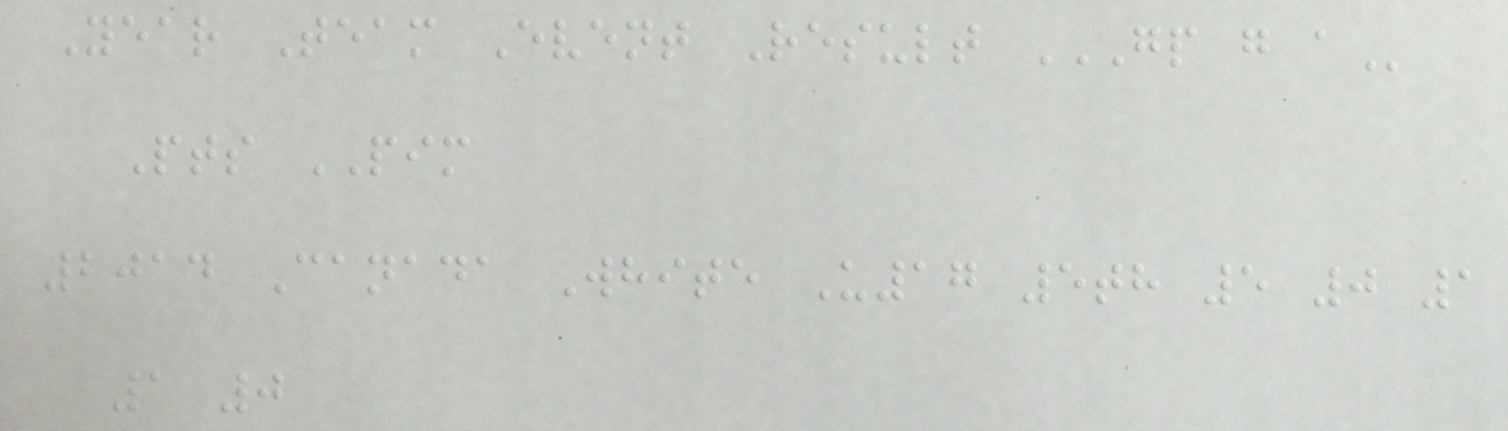Year Team Event Result GP G A
Pts PIM
2014 Canada White U17 5th 5 0 1
1 0
